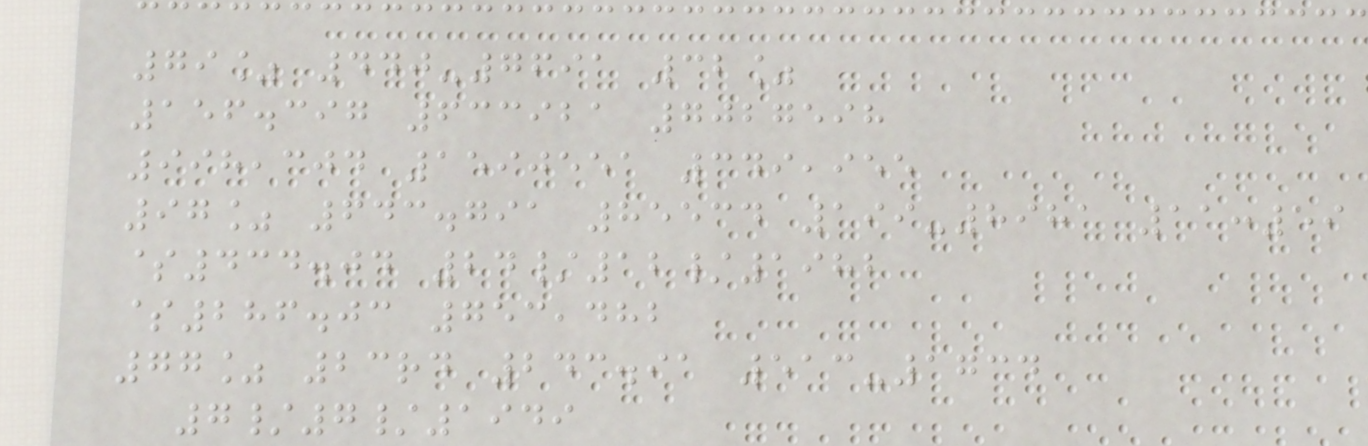79% 440-7691 32%
156.397 633921 7027598
998,304 1590551 349,955
97% 643.791 85534 199-8981 11:59
$434.04 24/12/1982
$286.03 753,482
77% 23rd 243.91 513-1734
7/7/1949
